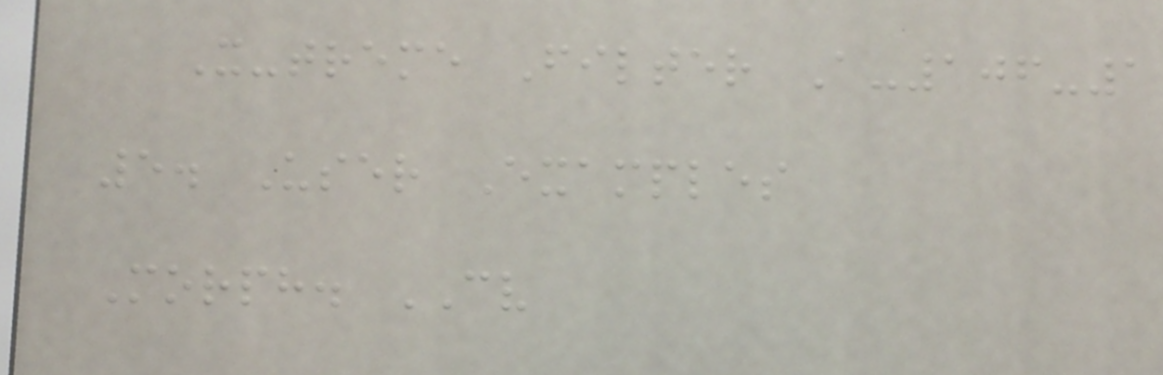X-treme Filter A-106-1
5. User Examples
Morph. CV
